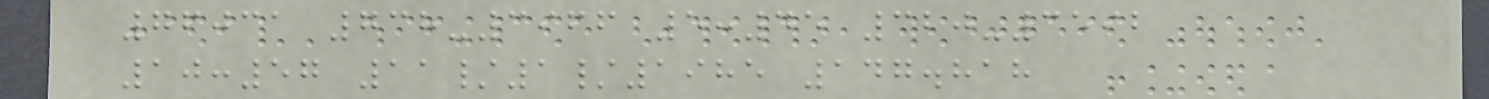76031 738-3966 5:45 320-3592
10:57 11/1/1985 147.818
